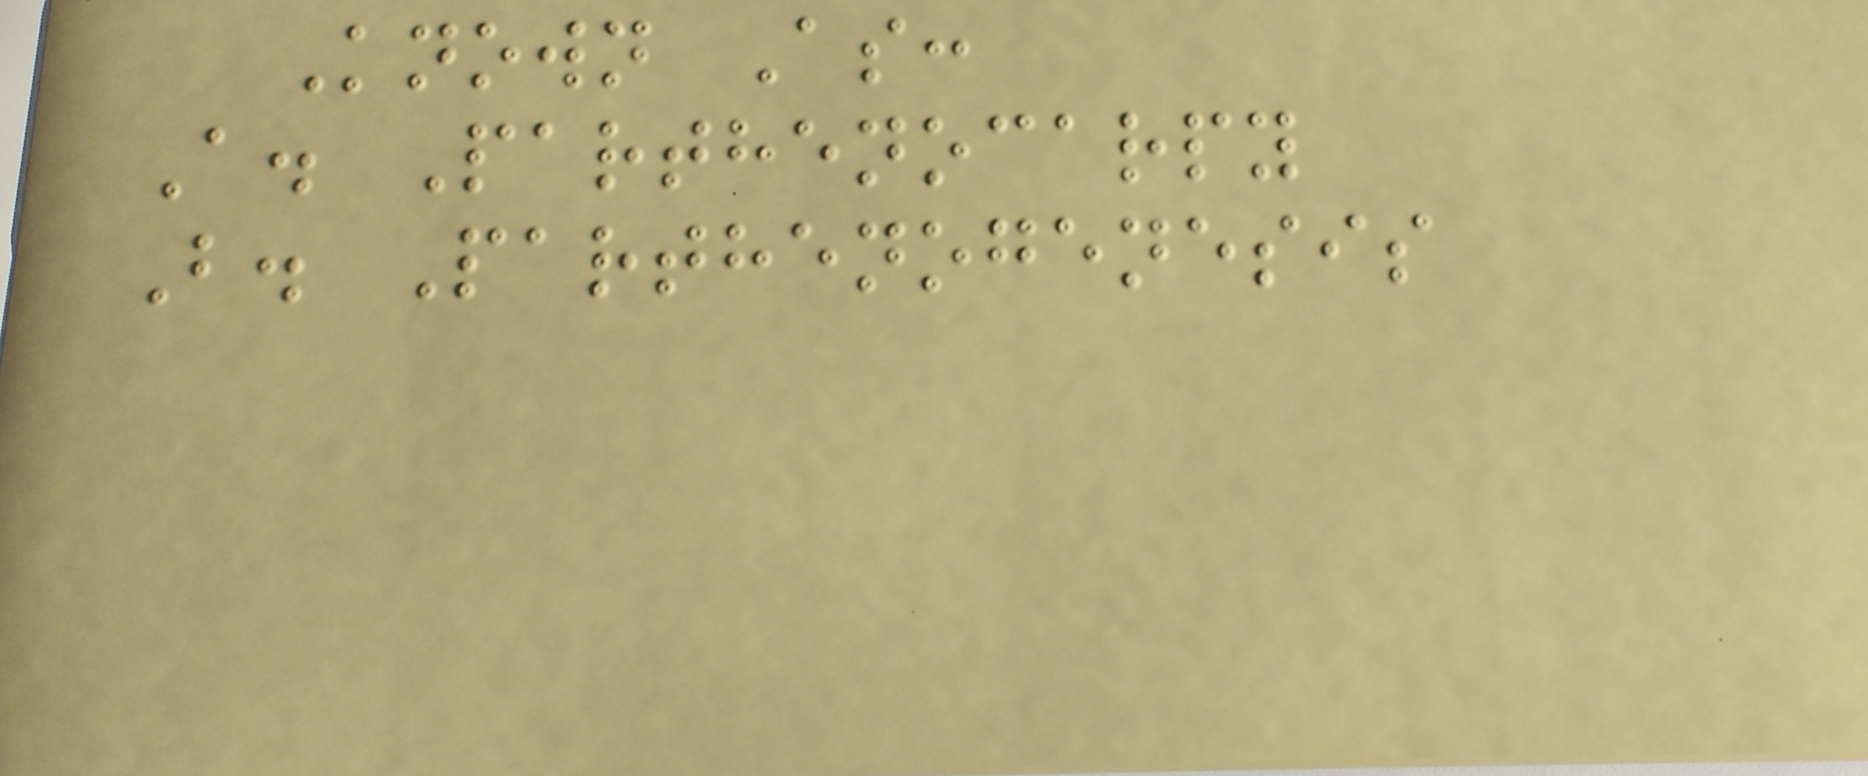Known As:
A. Parthenocarpy
B. Parthenogenesis
